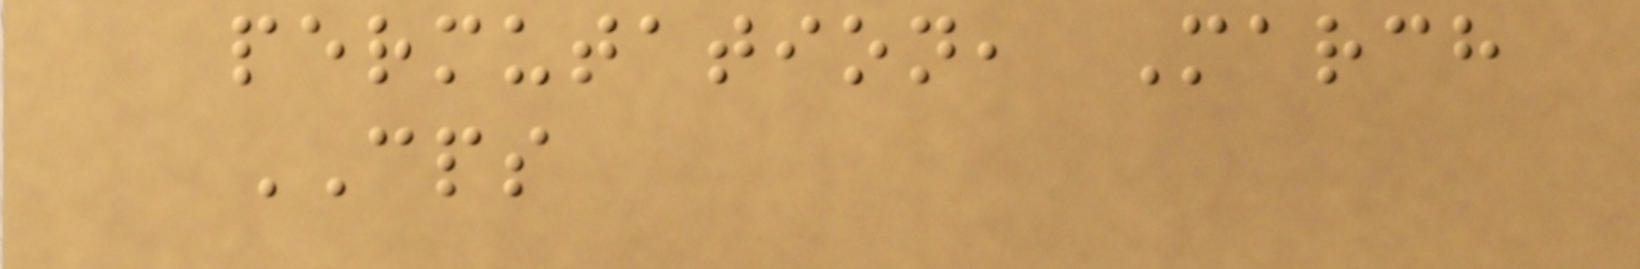permutation, March
CPS
